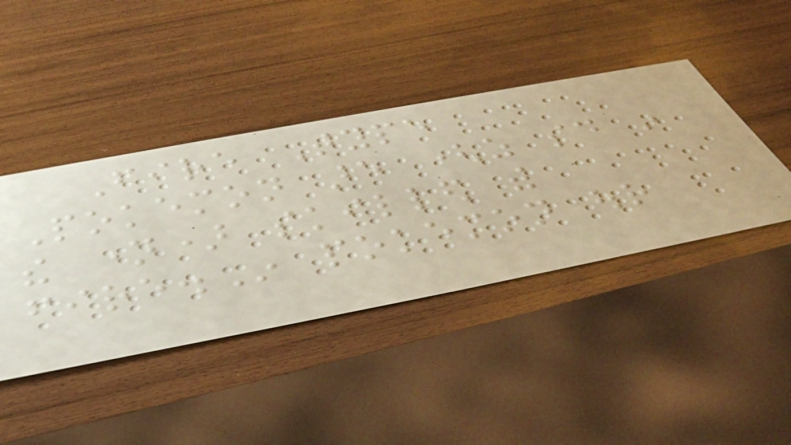Fire Type
Pokemon are (as said in
the name) skilled with
fire.In pokemon our
